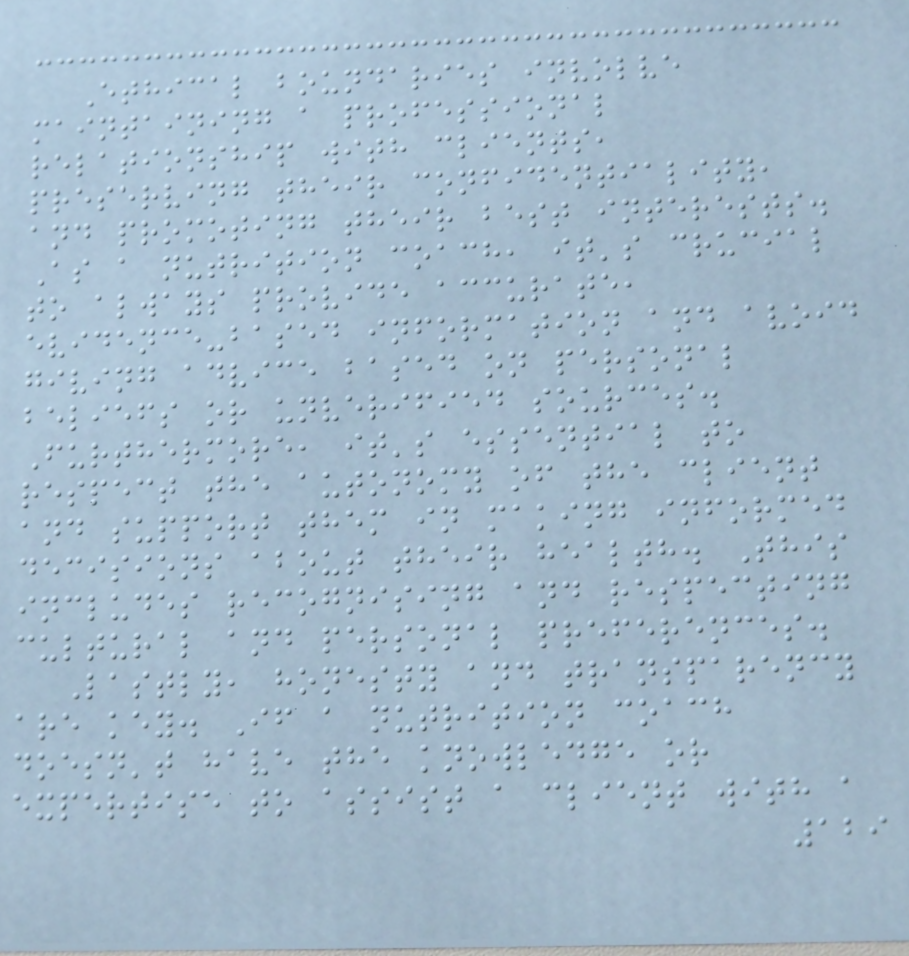Ethical boundaries involve
maintaining a professional
relationship with clients,
preserving their confidentiality,
and promoting their best interests.
As a nutrition coach, it's crucial
to always provide accurate,
evidence-based information and avoid
giving advice based on personal
beliefs or unverified sources.
Furthermore, it's essential to
respect the autonomy of the client
and support them in making informed
decisions about their health. This
includes recognising and respecting
cultural and personal preferences.
Lastly, honesty and transparency
are key. If a nutrition coach
doesn't have the knowledge or
expertise to assist a client with a
129
